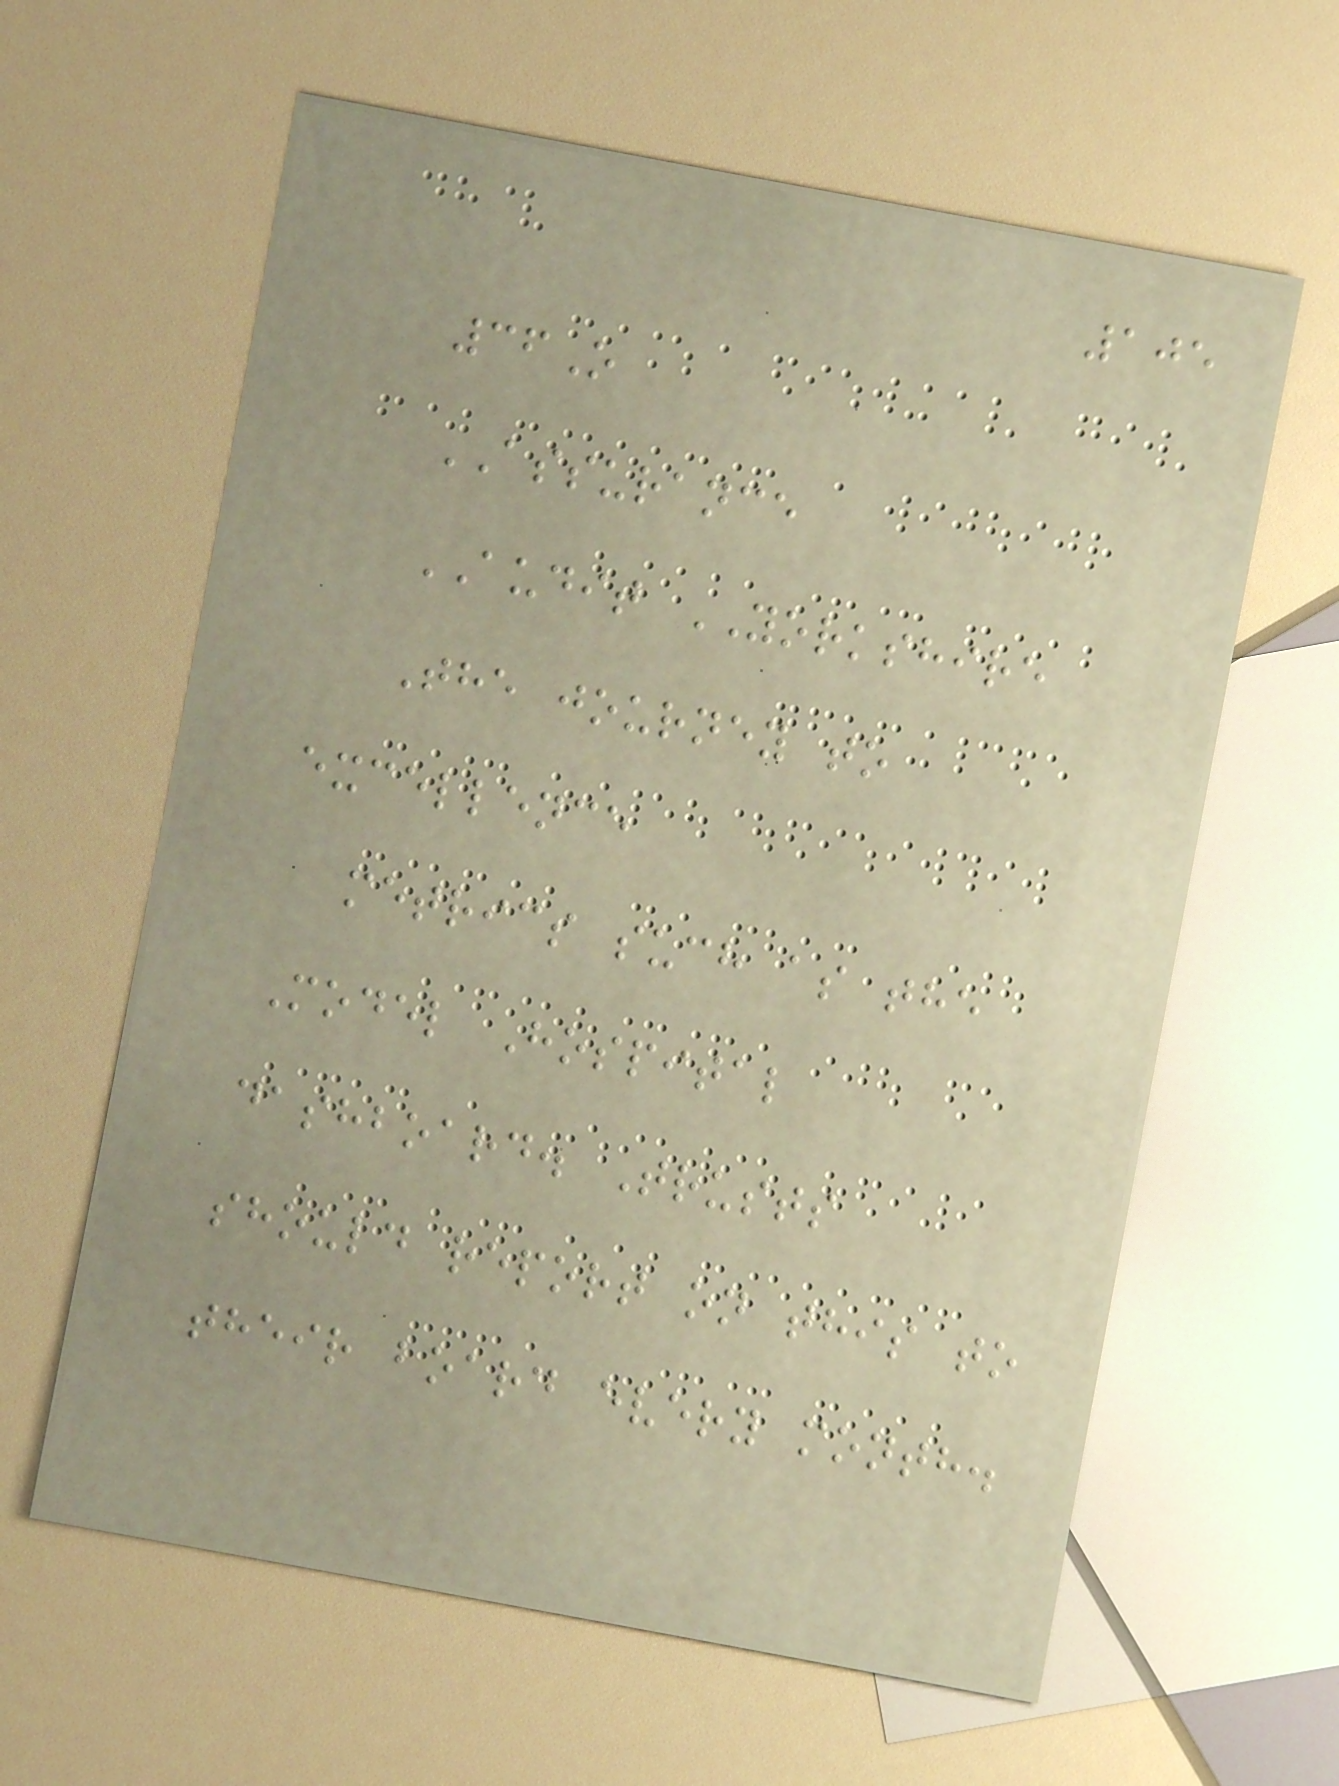105
36O
ASSURANCE
AUDIT YORKSHIRE
The journey to
excellence
metrics such as the
Model Hospital
dashboard. Trusts
should report on this to
their board every month.
